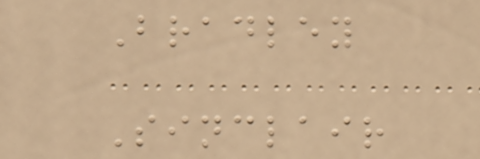Bradley
Sinclair
